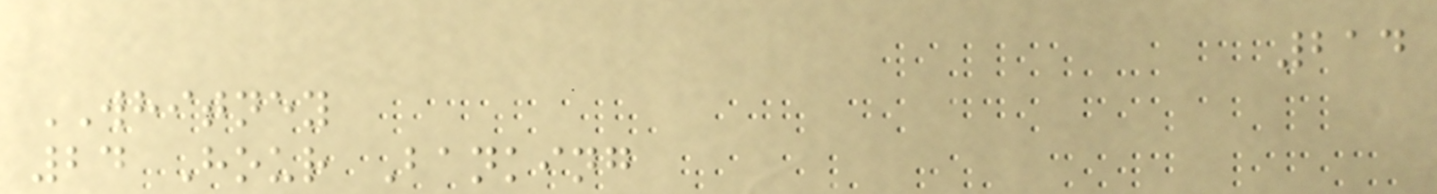214
WHITNEY
24 Hour Banking
